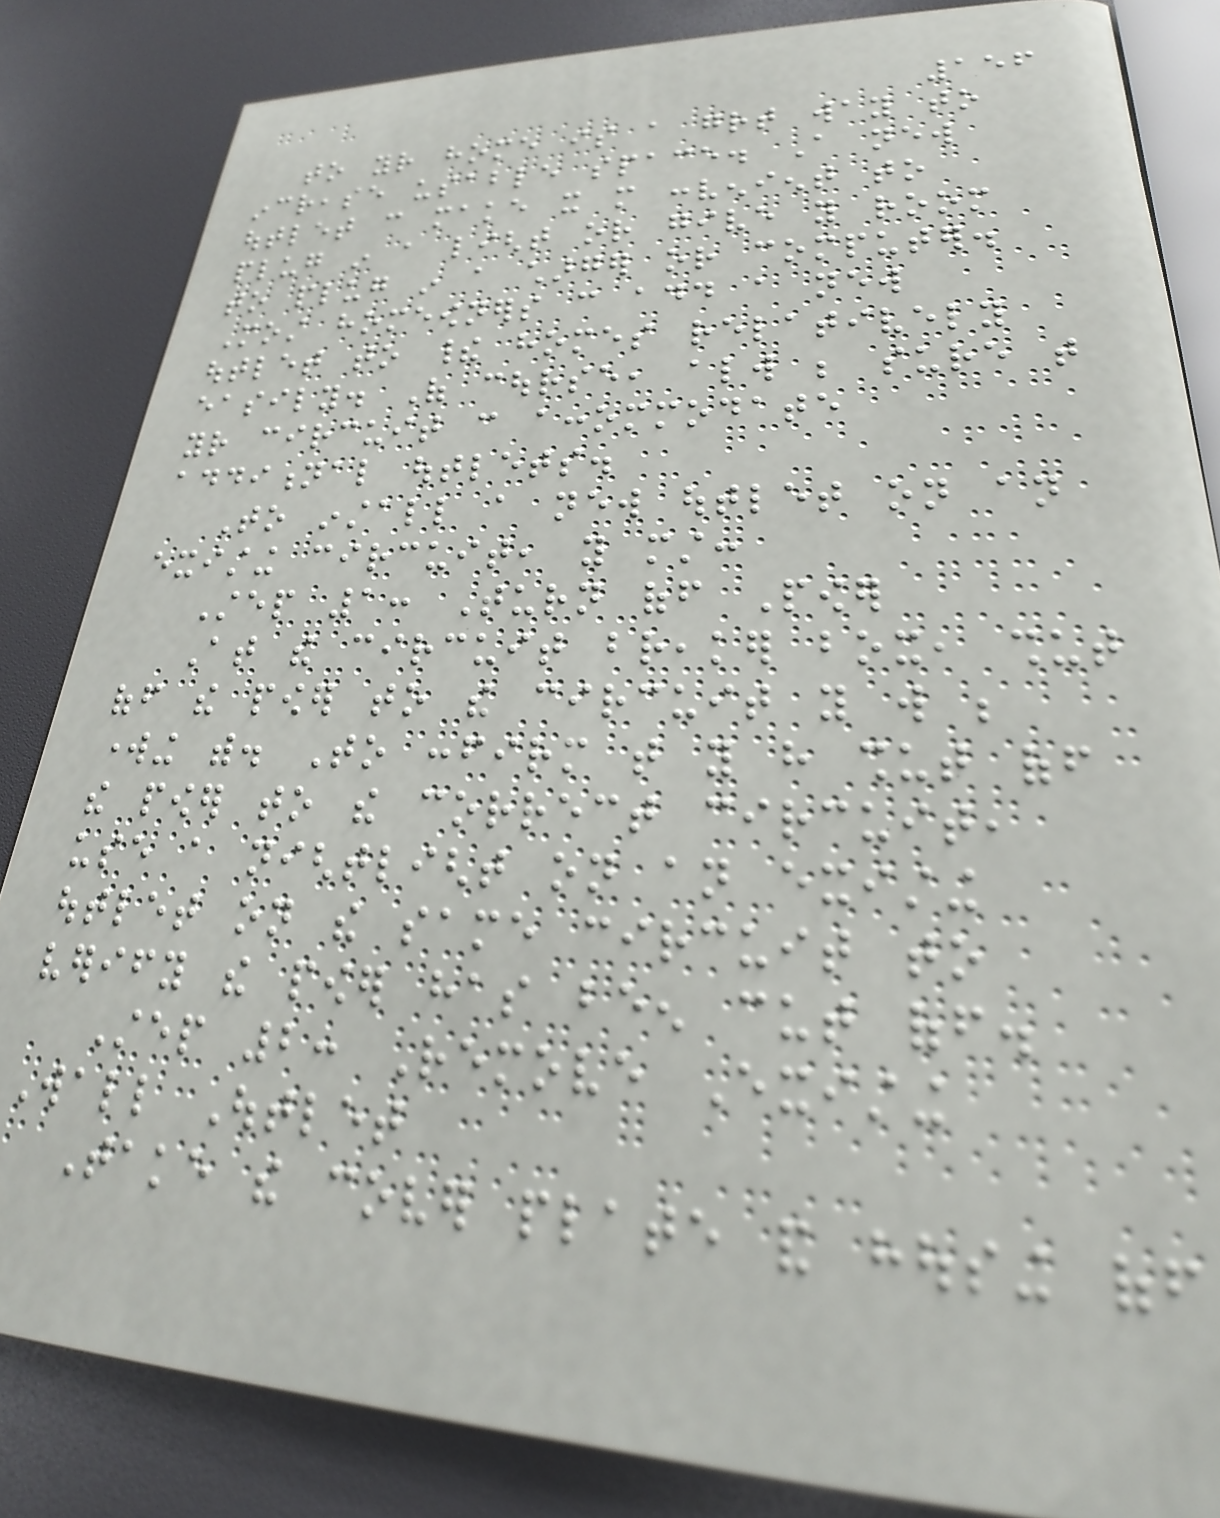156
to your home is a great way to
increase usable space. A new
outlet can make it more convenient to
plug in a light or give you room
to plug in a charger or computer.
Most homeowners can add a new
outlet to their homes relatively
easily. Of course, always be sure that
your circuit can accommodate
additional outlets.
To install a new outlet on an
existing circuit, you must:
Step 1: Turn off Power
At the circuit breaker box, shut
off the power to the circuit you will be
working with. To confirm that you have shut off
the power to the correct circuit,
use a nightlight on an existing
outlet on the same circuit to
verify the power has been cut off.
Step 2: Remove Existing
Wall Outlet
Take the cover plate and housing off
